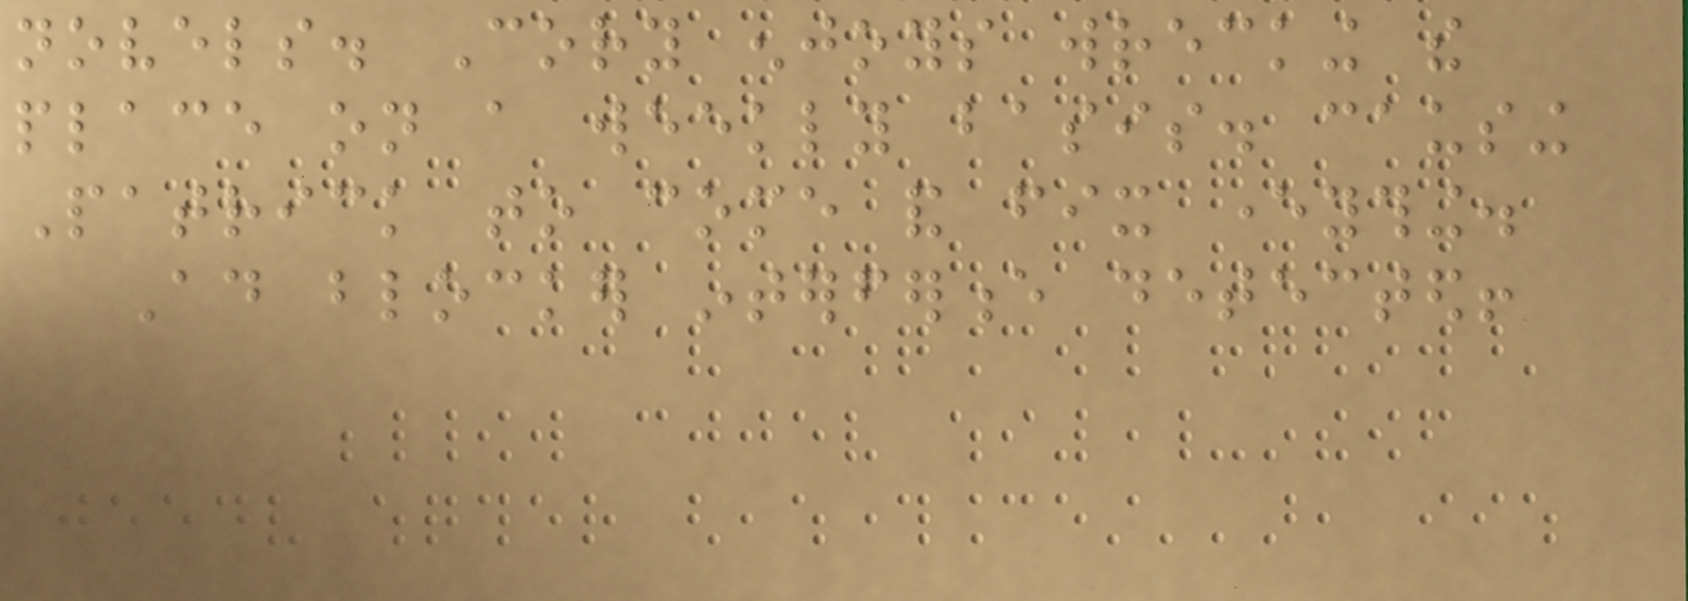novels. Cory enjoys wrecking the
place on a weekly basis. causing
Patrick to come and fix everything.
Ad blocker interference detected!
